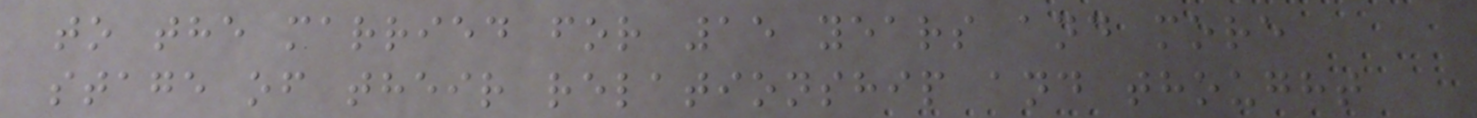to the married for 15 years and more
stage of their relationship and thought
